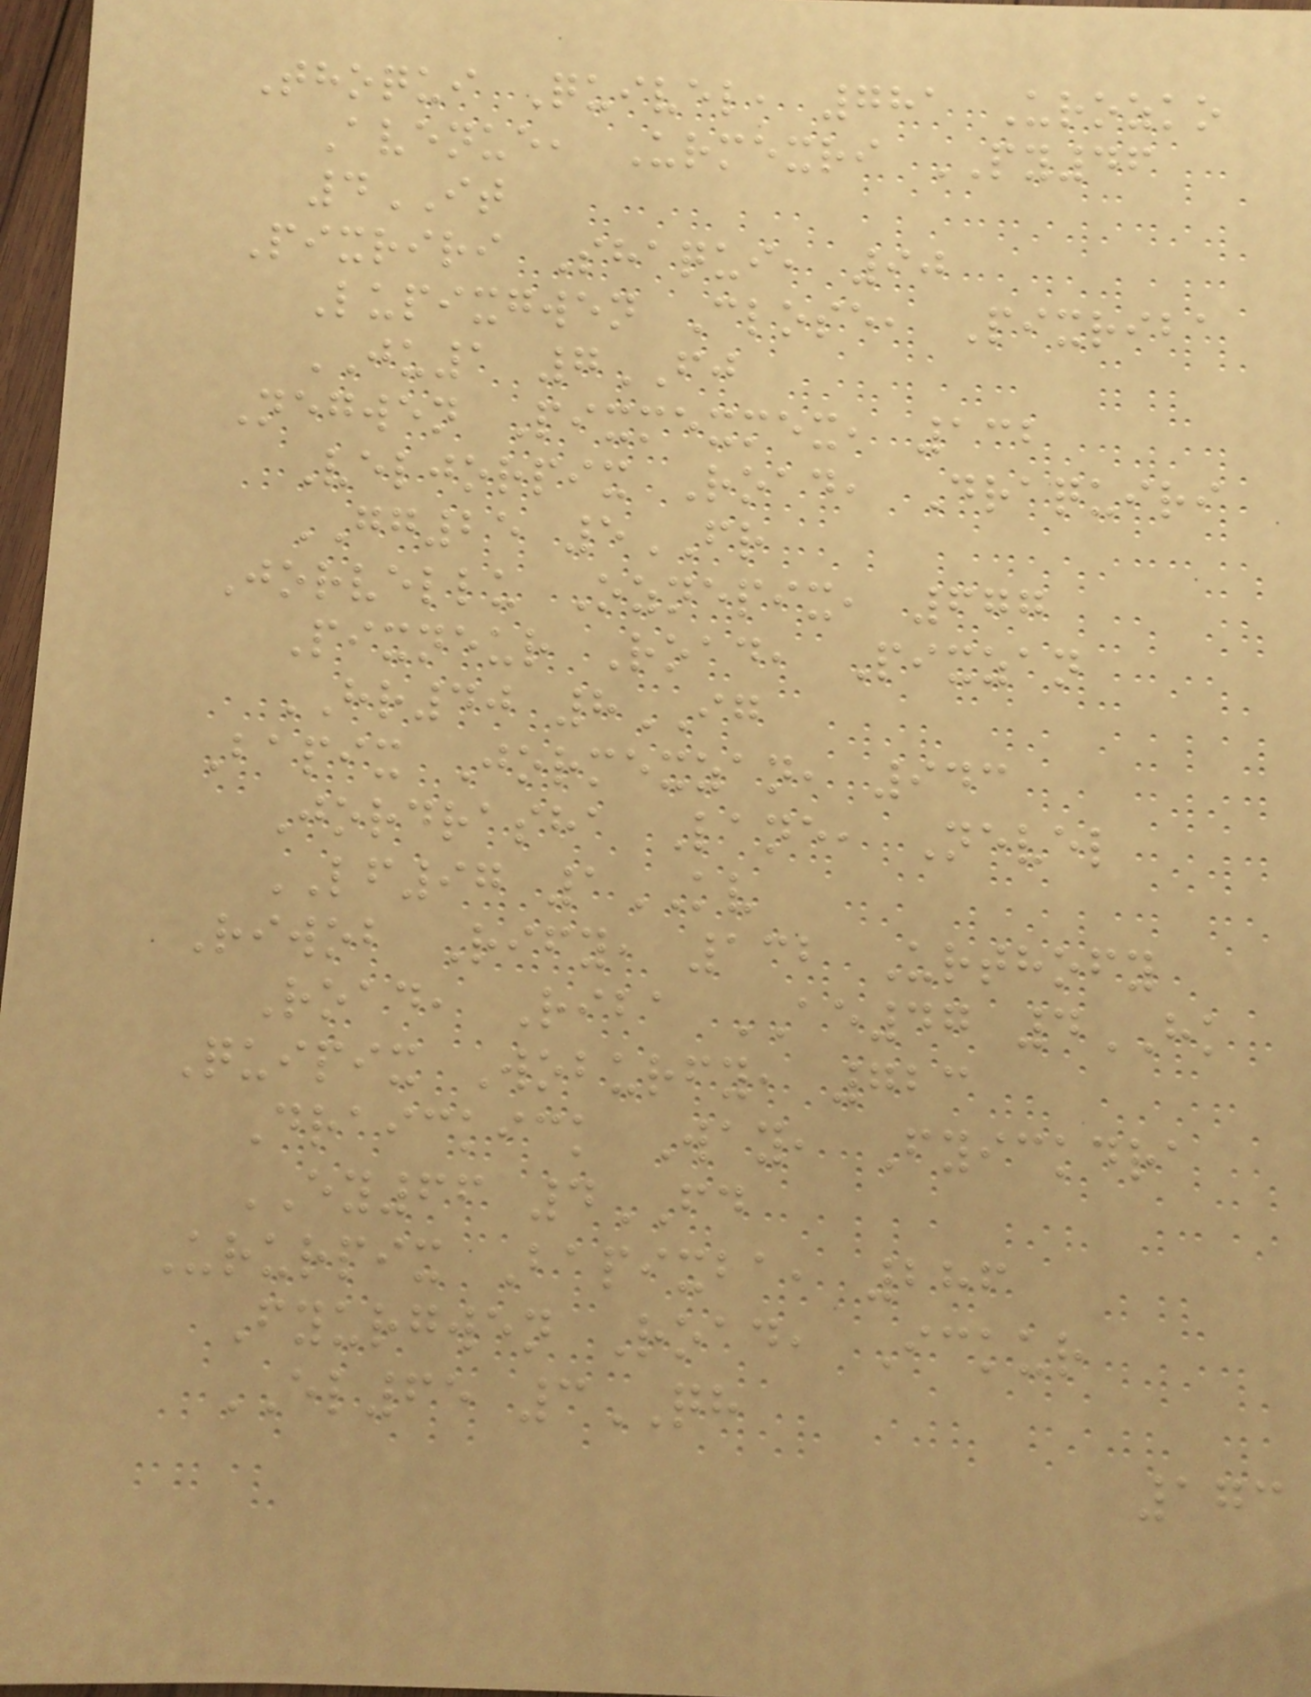Thoqui Quivel, 781 Urozko
Avenue, Urmexri PY46
4IT
Pixriri Shaqui, 90
Lupixgwen Close, Pixriba
JU1 7FJ
Negwen Pixmexmex, 132
Veljorpix Road, Draquiri
GG25 5FR
Jorvellu Oznepix, 677
Pixneur Road, Pixzan
HR40 8IG
Bapix Jormexzan, 943
Jordrasha Lane, Nevel
LF97 1KV
Riwob Rify, 132 Urthofy
Road, Riba AE47 4HK
Quipix Woburfy, 723
Draickick Way, Fyickdra
EY66 4FD
Ururpix Bapixba, 286
Fyurgwen Road, Ickur
EL65 3QH
173
